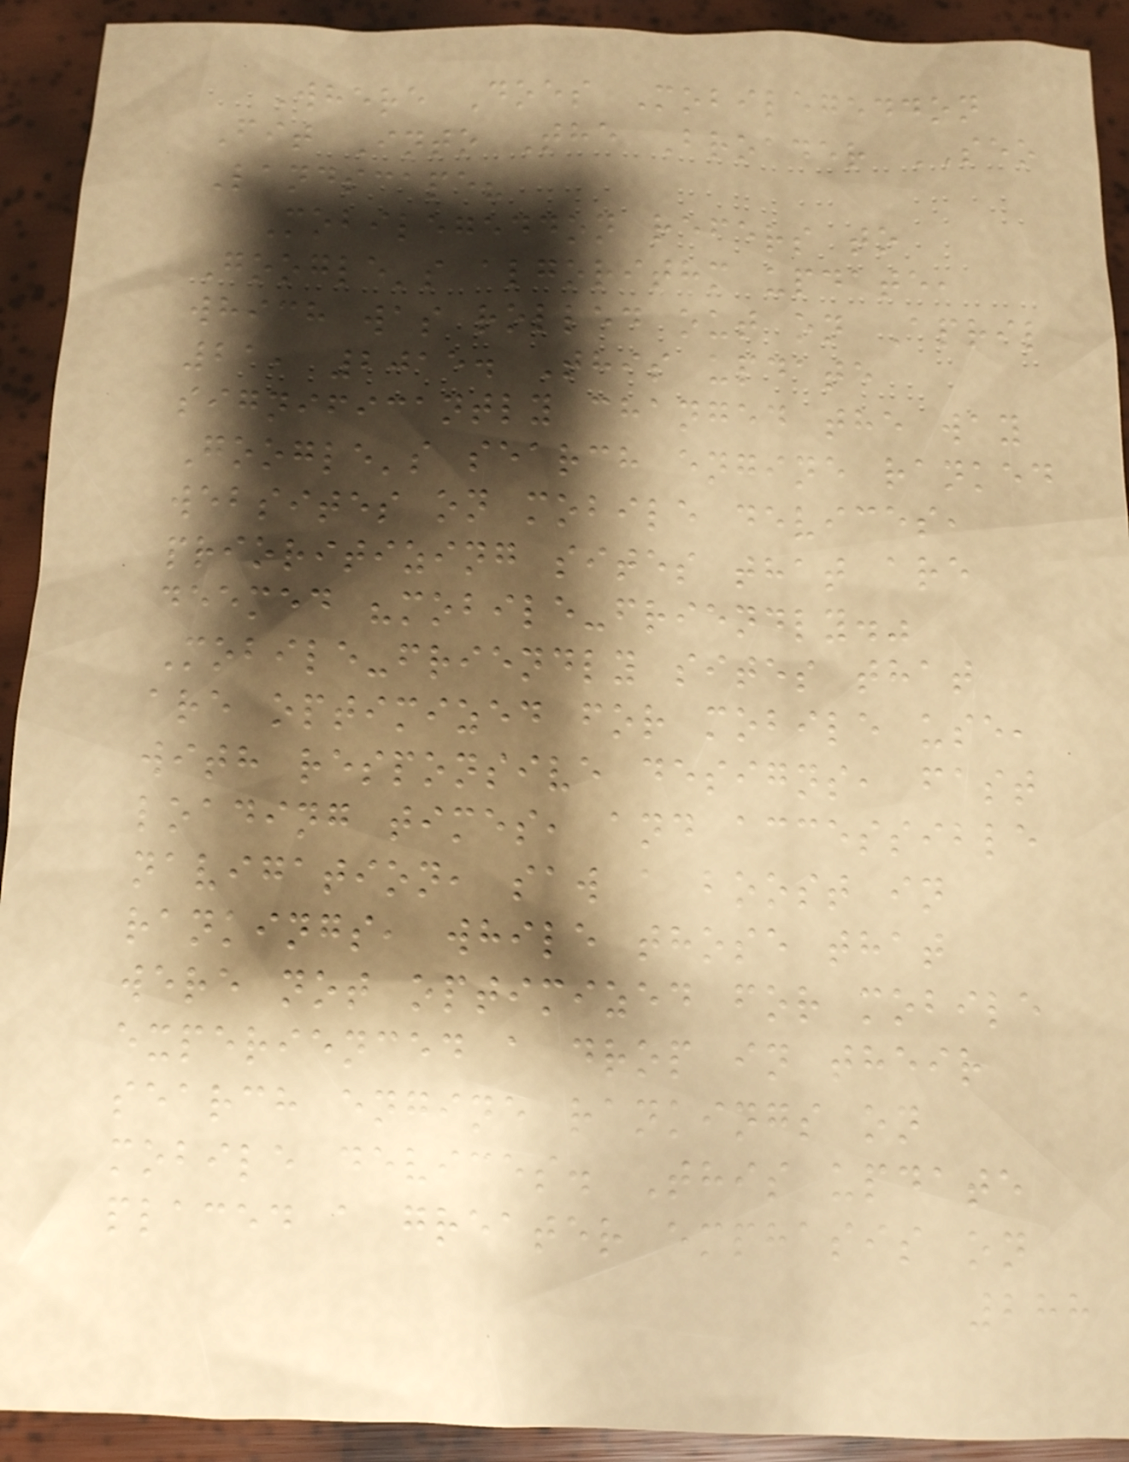Where Does Mobilegeddon
Fit Into The Broader SEO
Landscape?
Mobilegeddon refers to
Google's algorithm update,
which was rolled out on April
21, 2015. This update
significantly changed the way
Google's search engine ranked
websites on mobile devices,
prioritizing sites that are
deemed "mobile-friendly."
Mobile-friendly sites that
are optimized for mobile use,
with responsive designs, fast
loading times, and accessible
navigation, saw a boost in
rankings, while those that
were not optimized for mobile
experienced a drop in their
search engine rankings on
mobile devices. This update
placed a greater emphasis on
288
